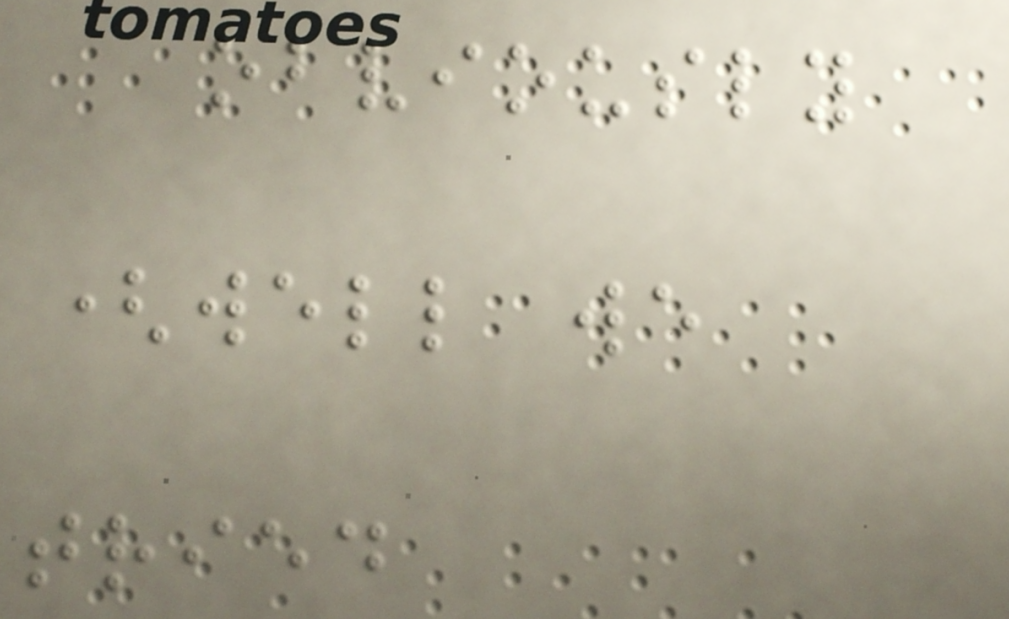obviously
(well we
tried
